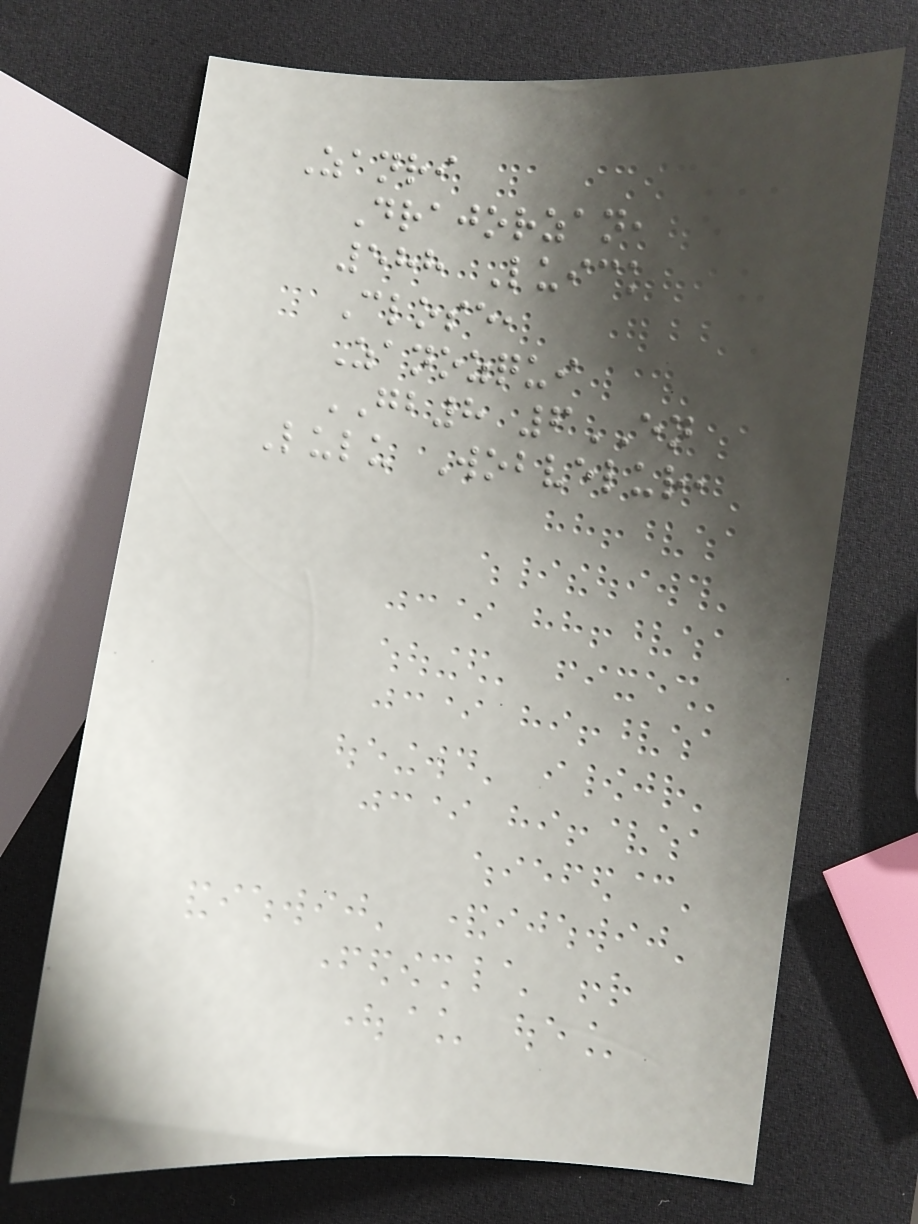Zanri
Drajorzan,
588 Luick
Close,
Zanozqui
GB8 6EN
Lulu Wobvelur,
